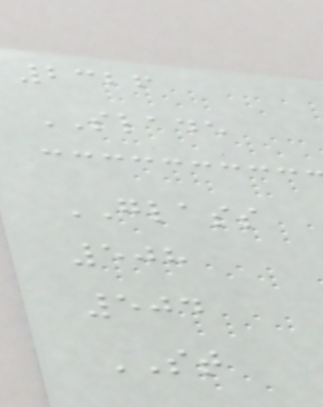2326
SLADE
GLASS
508
504
ST
